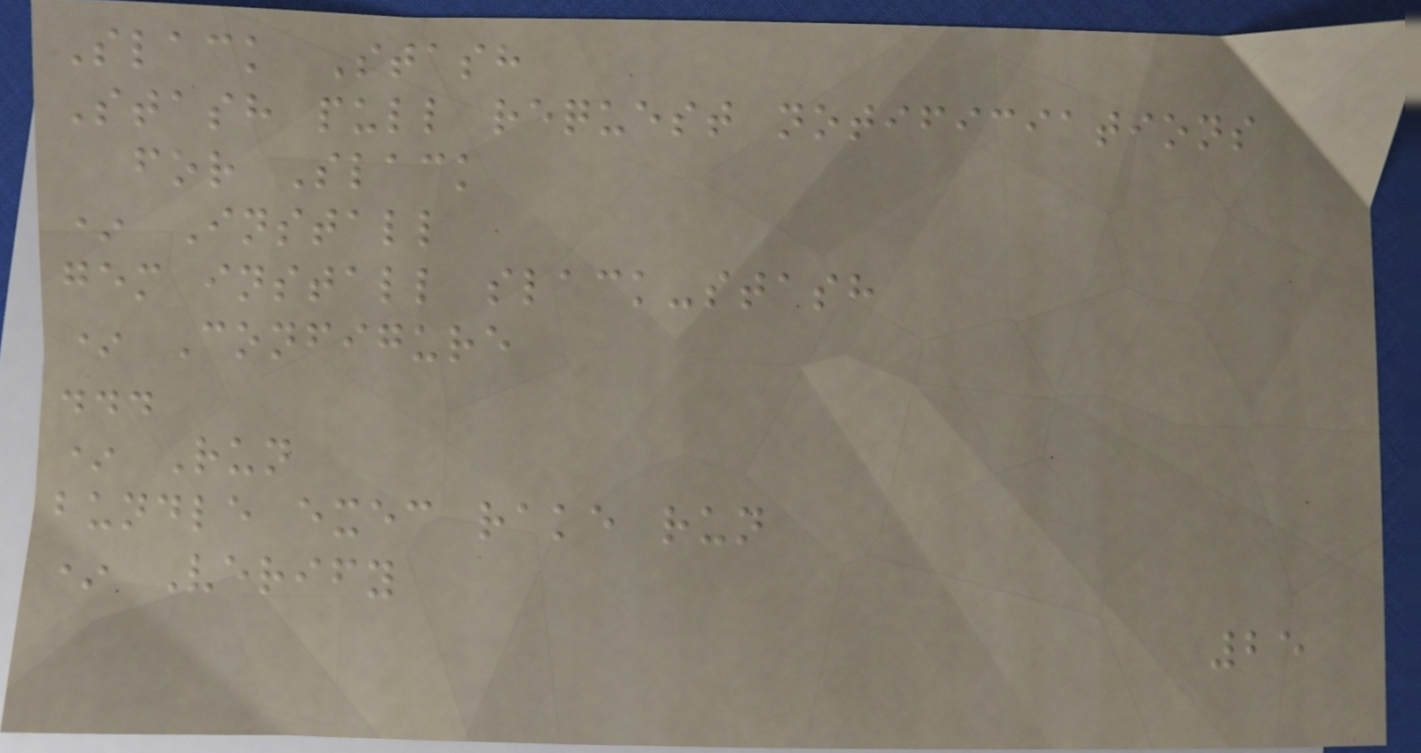Slack Stash
Stash pull request notificiations
for Slack
* Install
gem install slack-stash
* Configure
...
* Run
bundle exec rake run
* Verify
25
